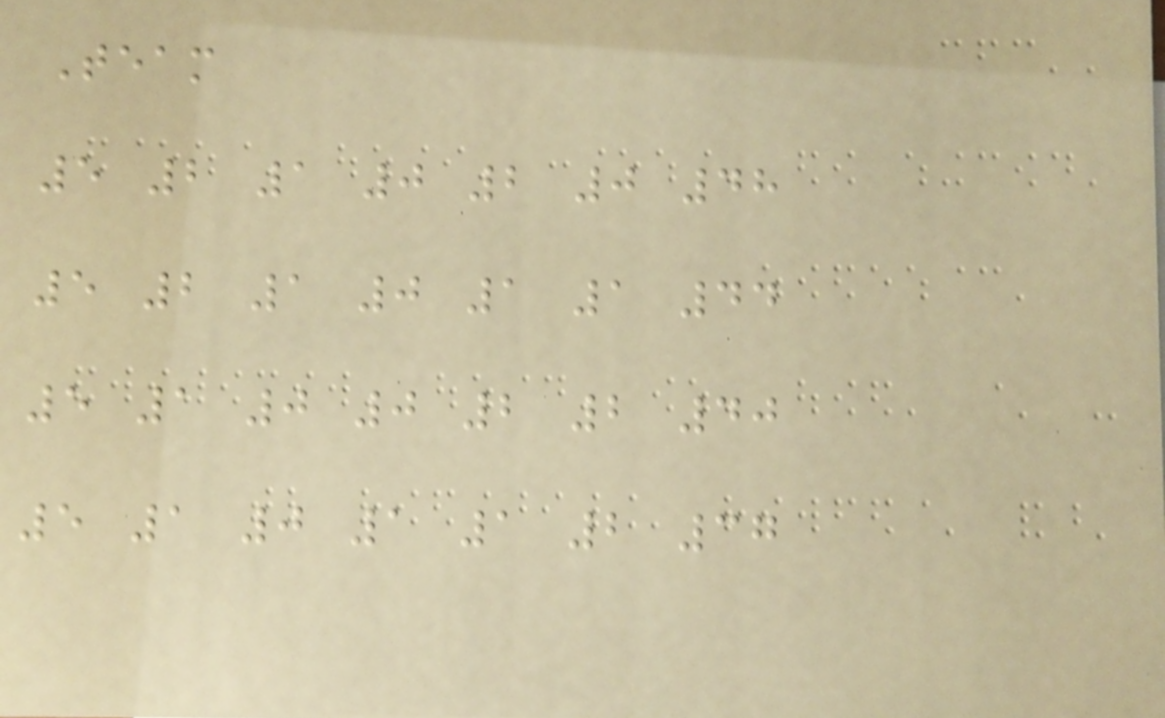Team
5 2 1 0 2 0 48
5 2 1 0 1 1 44
5 1 0 0 2 2 40
5 1 0 1 1 2 37
